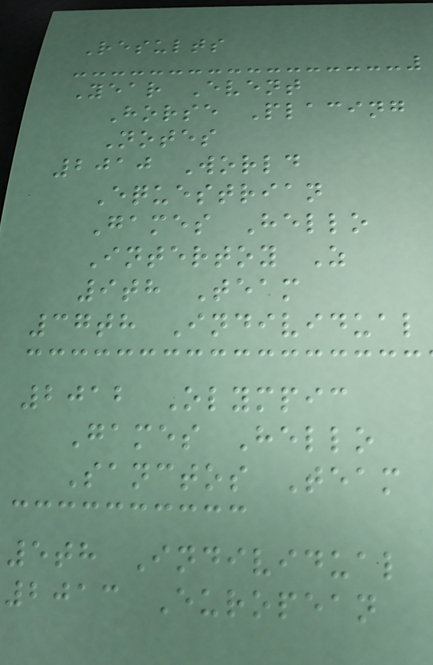Results
Year Event
Horse Placing
Notes
2010 World
Equestrian
Games Hello
Intertoy Z
9th Team
37th Individual
2012 Olympic
Games Hello
Sanctos Team
5th Individual
2013 European
